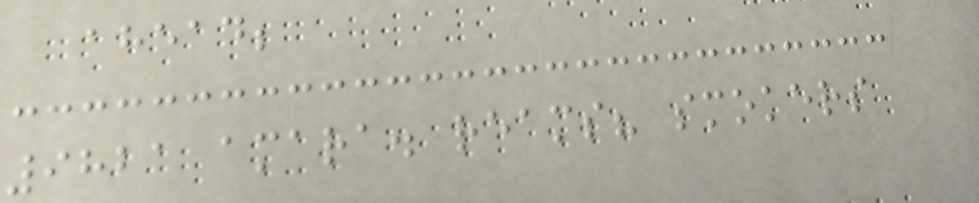ahead;
9821 amara. reams? smokers
